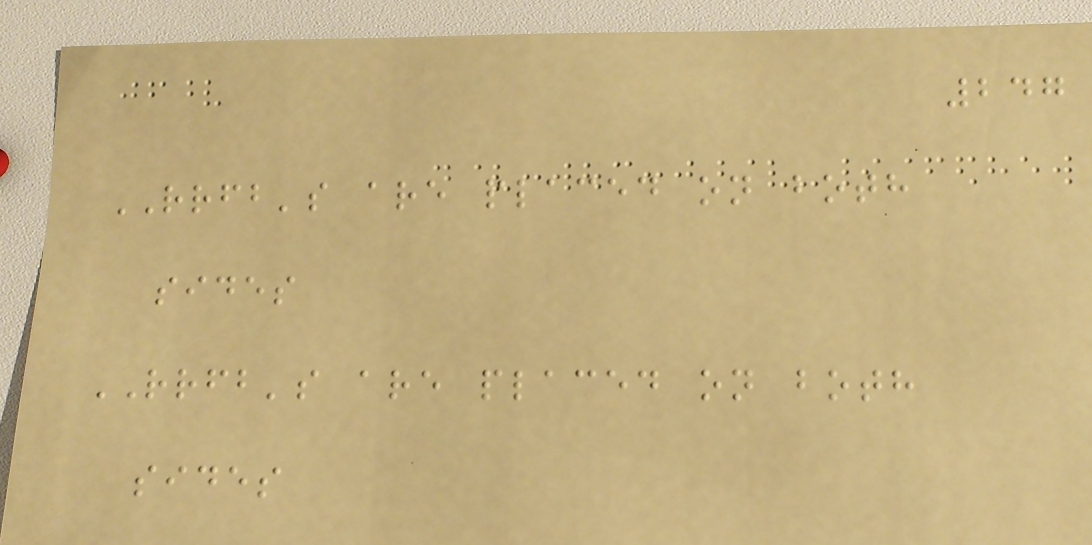247
RRFB's are placed on both
sides
RRFB's are placed on both
sides
